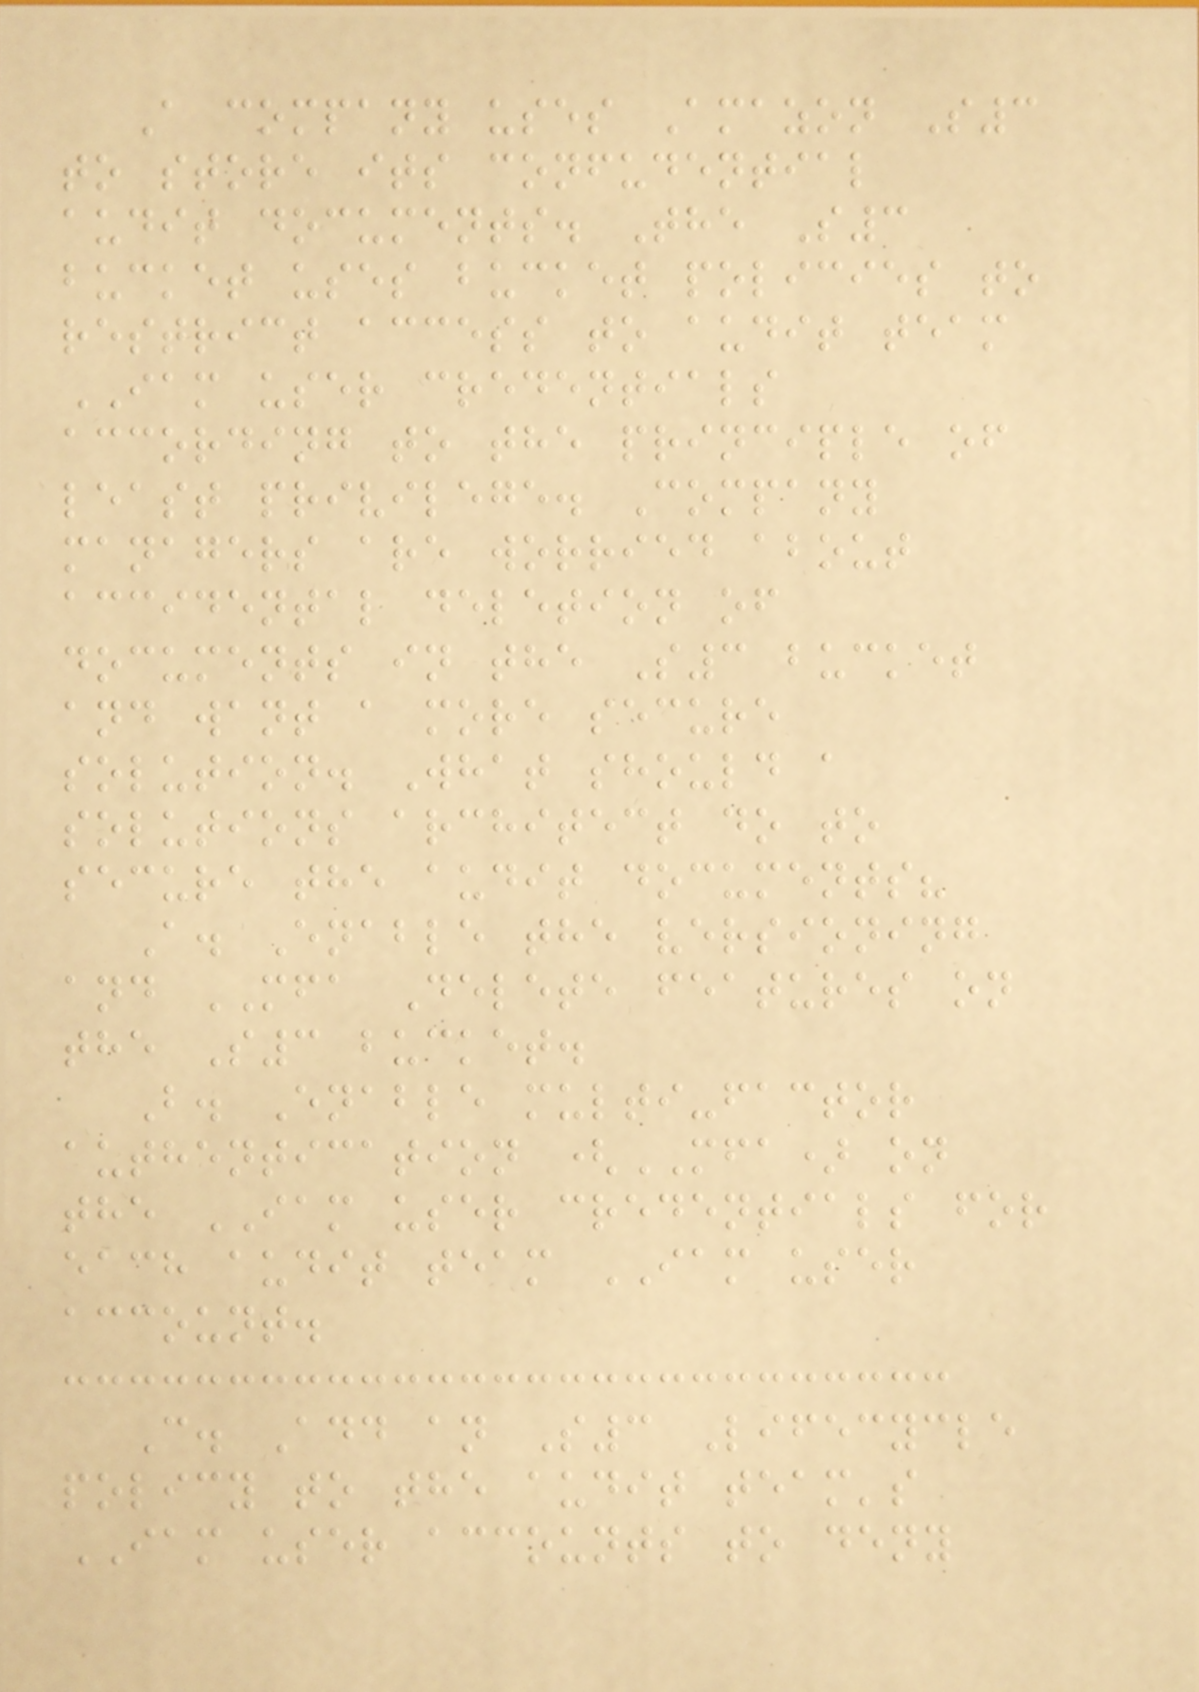A company uses Amazon S3
to store its confudential
audit documents. The S3
bucket uses bucket policies to
restrict access to audit team
IAM user credentials
according to the principle of
least privilege. Company
managers are worried about
accidental deletion of
documents in the S3 bucket
and want a more secure
solution. What should a
solutions architect do to
secure the audit documents?
A. Enable the versioning
and MFA Delete features on
the S3 bucket.
B. Enable multi-factor
authentication (MFA) on
the IAM user credentials for
each audit team IAM user
account.
C. Add an S3 Lifecycle
policy to the audit team's
IAM user accounts to deny
